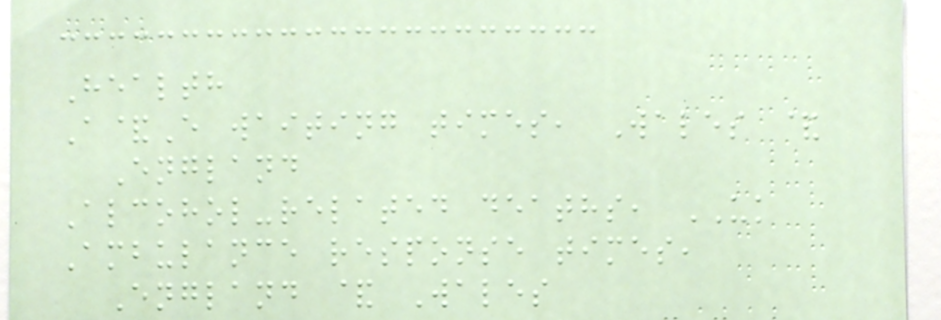Health
A&E waiting times, Wales &
England
Alcohol-related deaths, UK
Ambulance response times,
England & Wales
